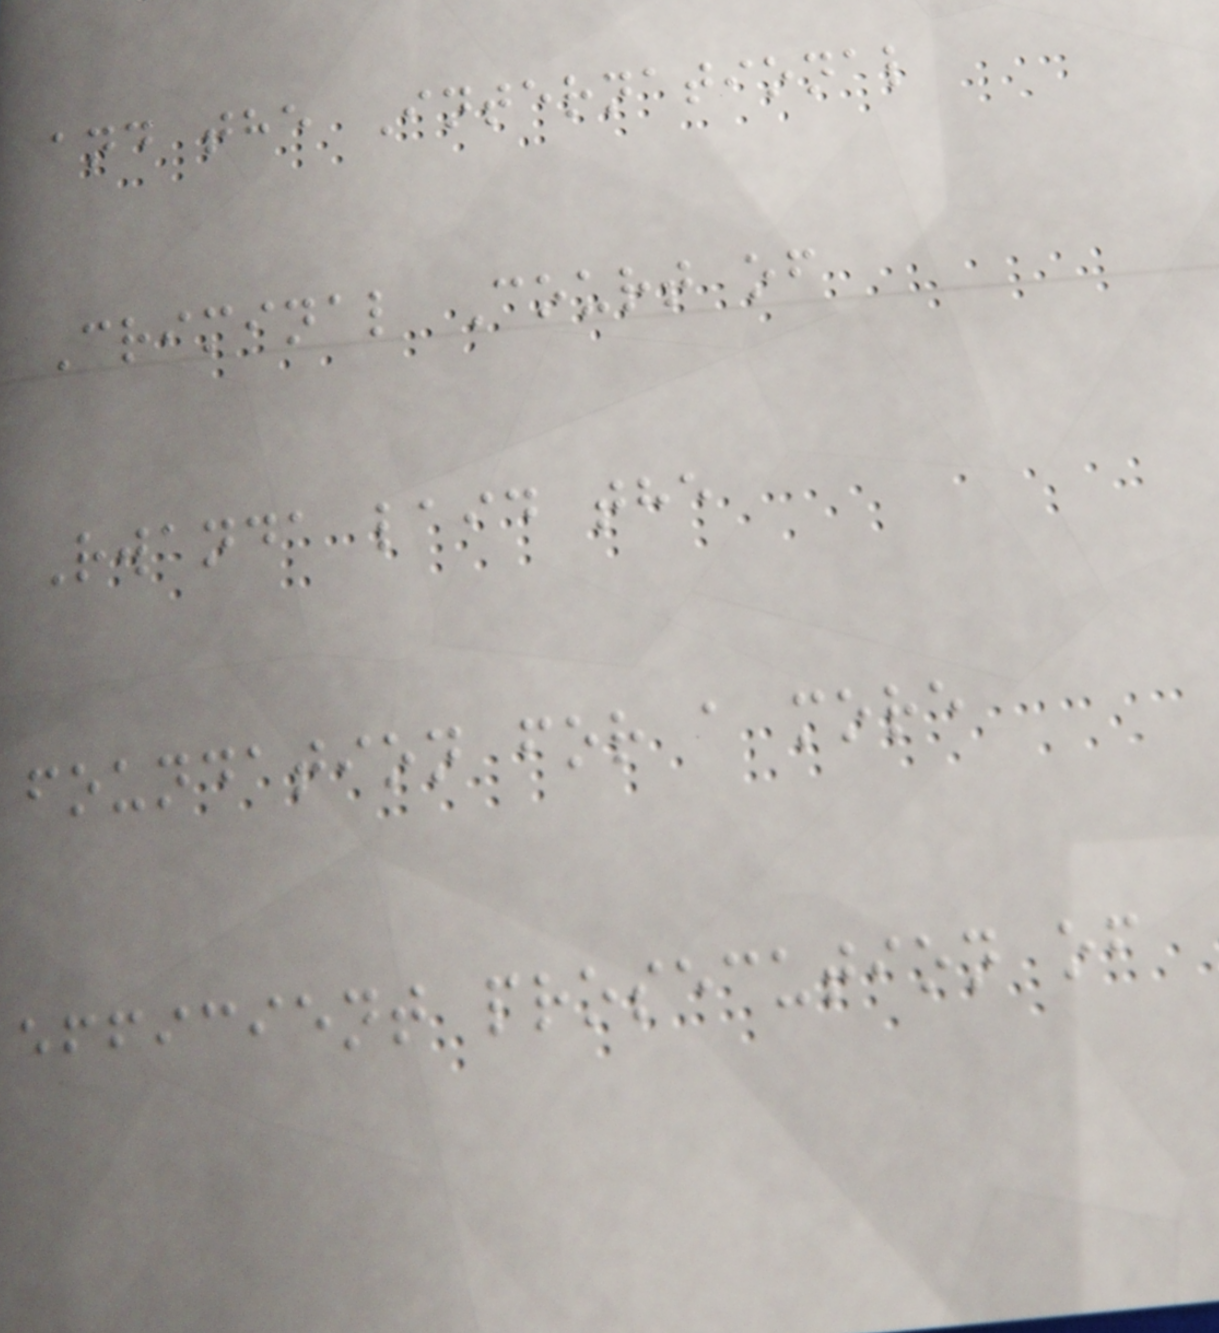and the International
Criminal Court of
Rwanda laid the
foundation for a more
efficient prosecution of
